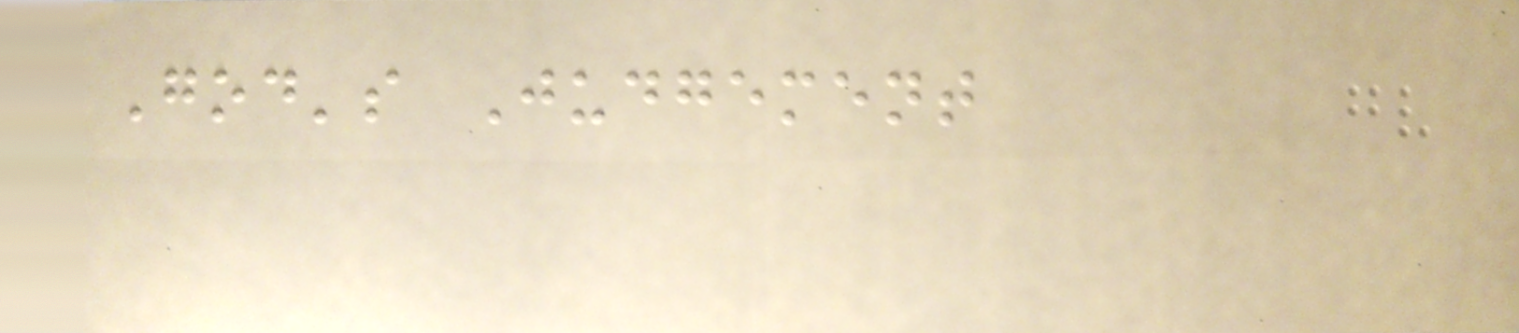God's Judgement
